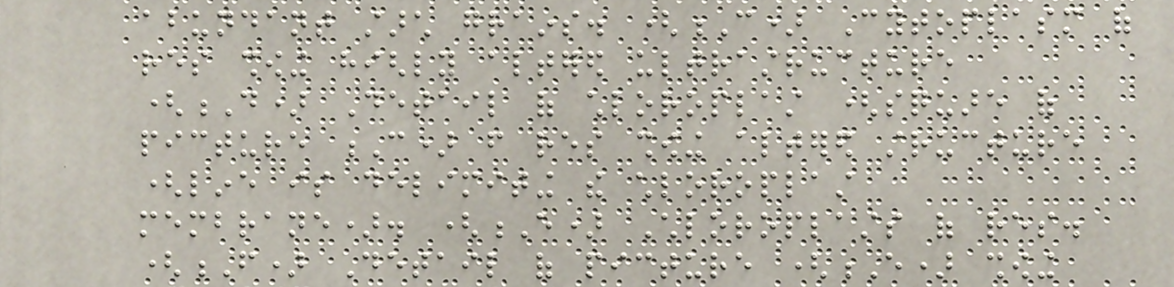abundant starch grains. (C) Cytoplasm of
res showing highly altered ultrastructure
(D) Detail of chloroplast (square of
picture C) from res showing altered structure
(line is delimiting the chloroplast
membrane). (E) Chloroplasts of res.
(F) Detail of picture (E) showing
